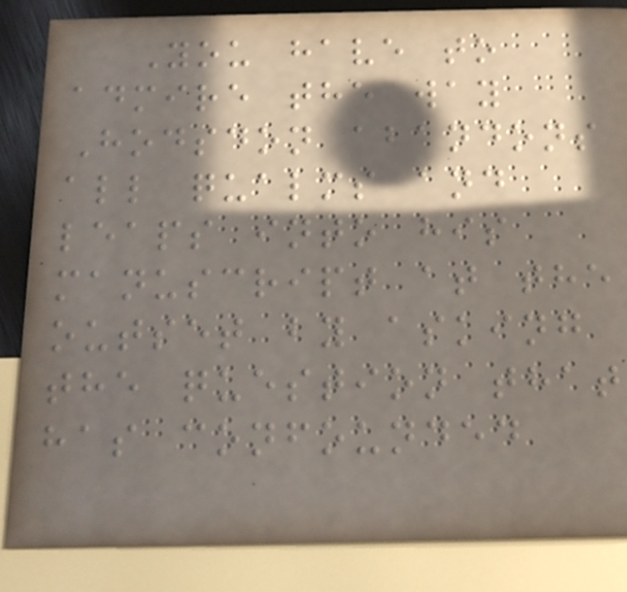You have to
admire the way
Hodsdon abandons
all qualms and
leaps into his
manuscript at the
outset by asking
the question that
has confounded
